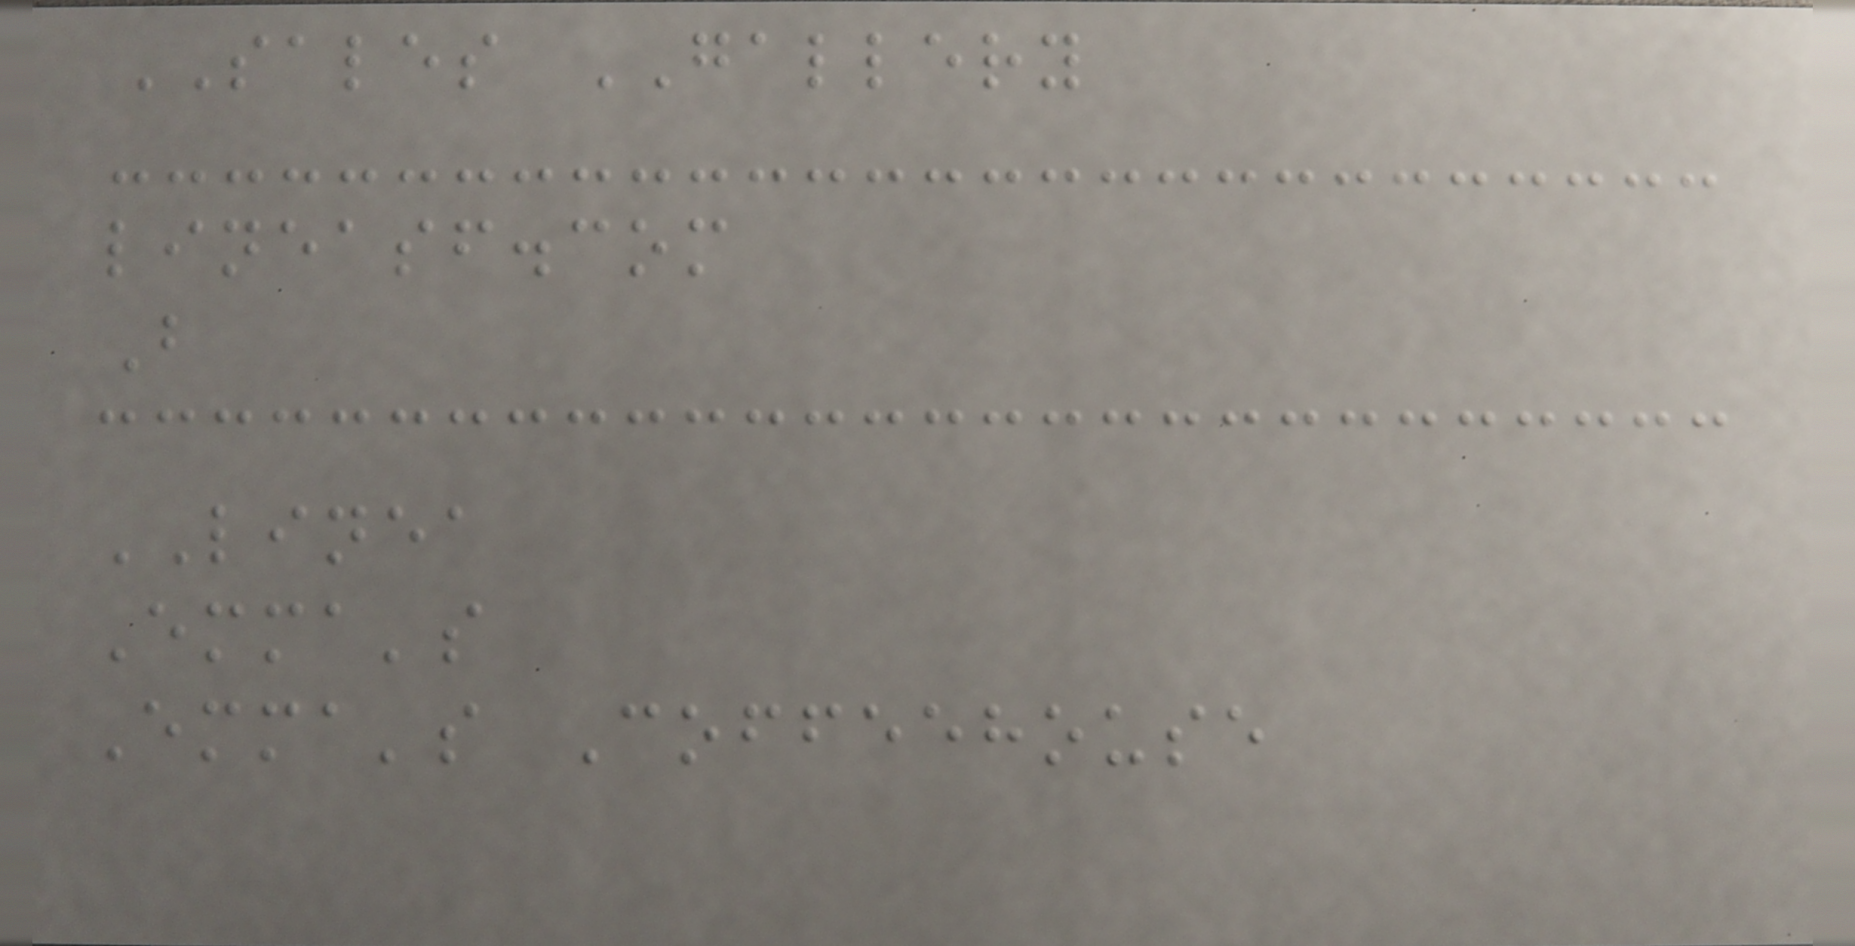SALES GALLERY
lineasf.com
B
LINEA
Emma's
Emma's Coffeehouse
